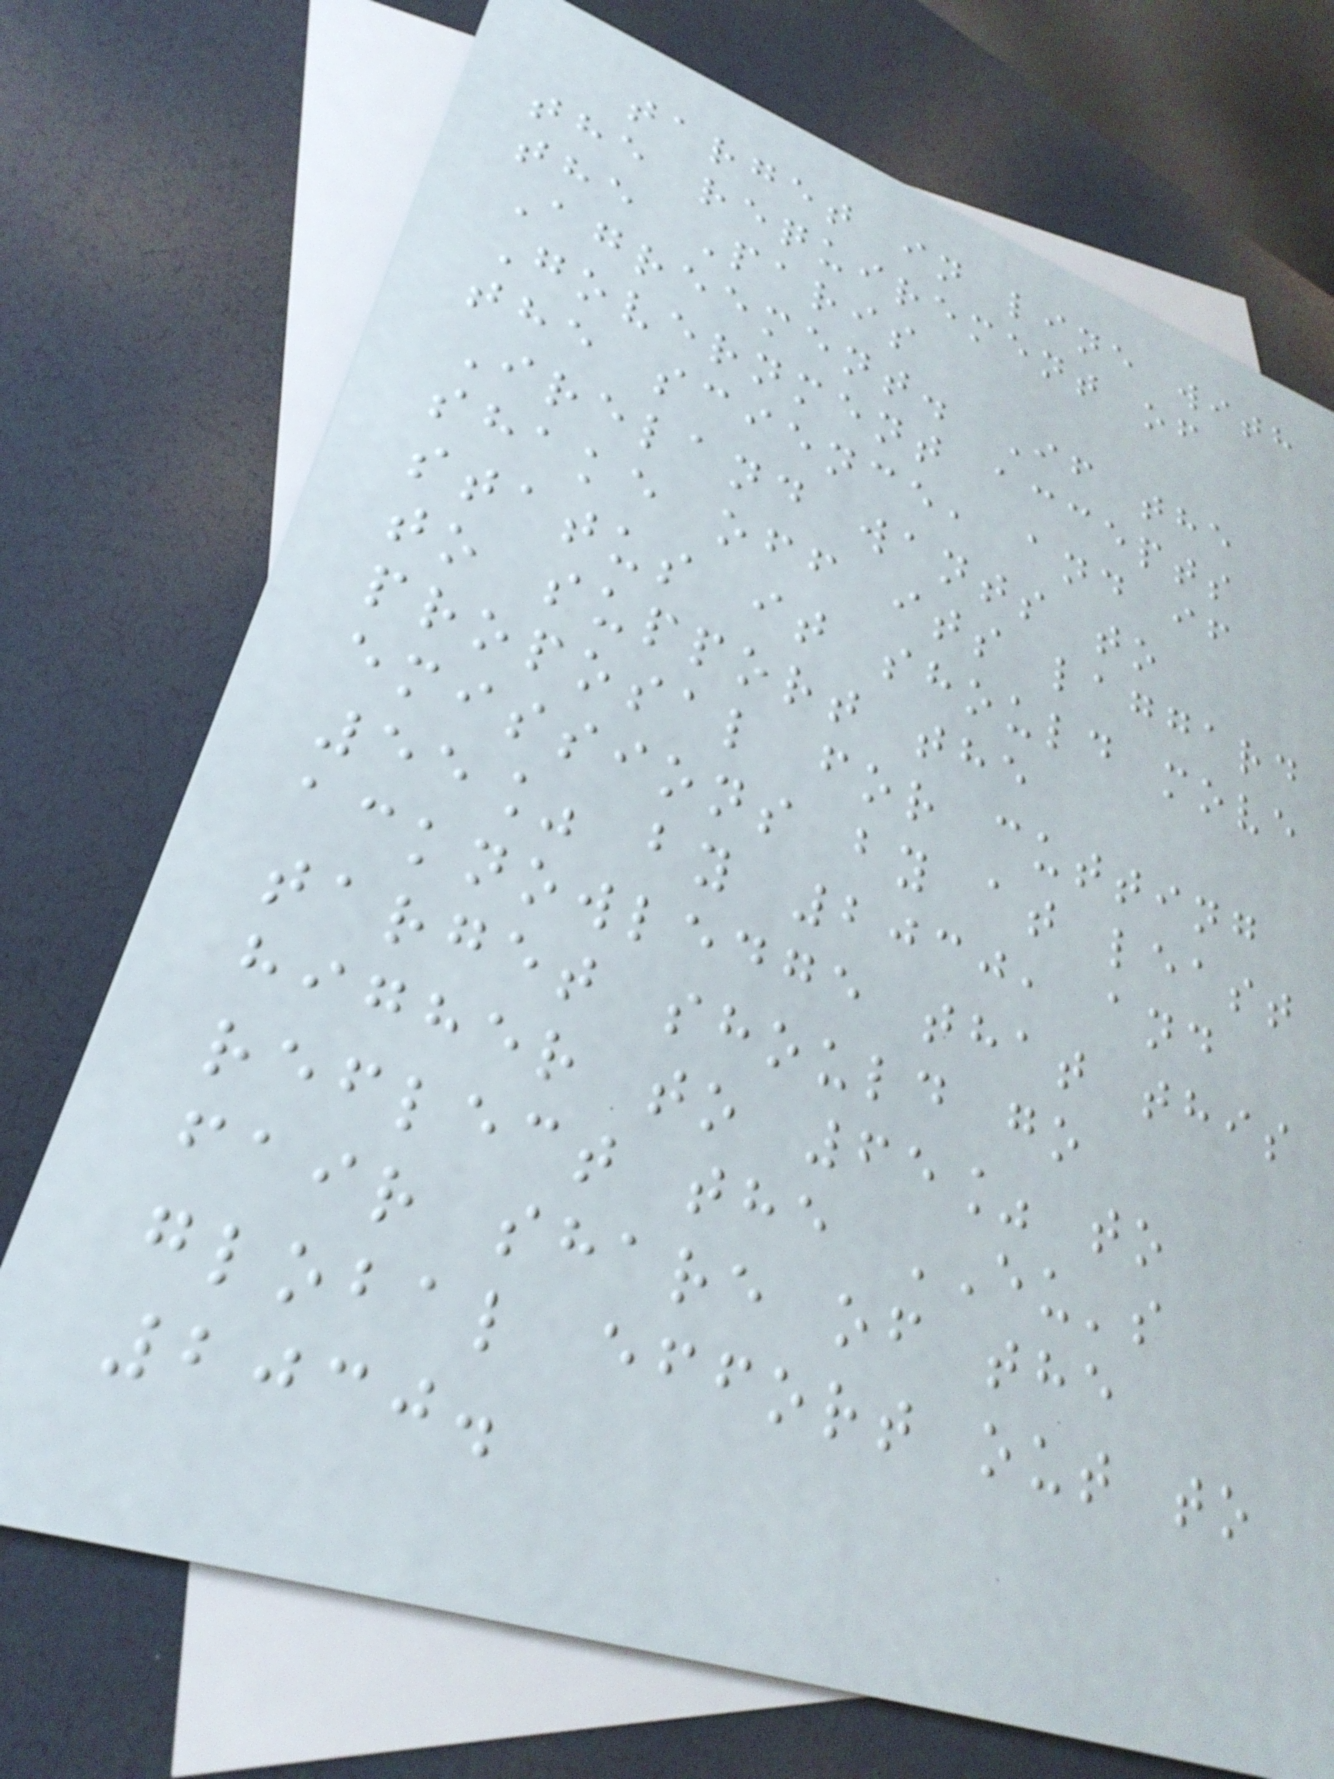target in line with
the requirement of
the Paris
Agreement. If the
Government accepts
the science, and if
Ireland wants to
shake off its laggard
status it should move
to support the
proposal for cutting
emissions by at least
55% by 2030, and
acknowledge that this
target should go
higher to 65% to
reflect the EU's
fair share of the
global effort out to
2030.
